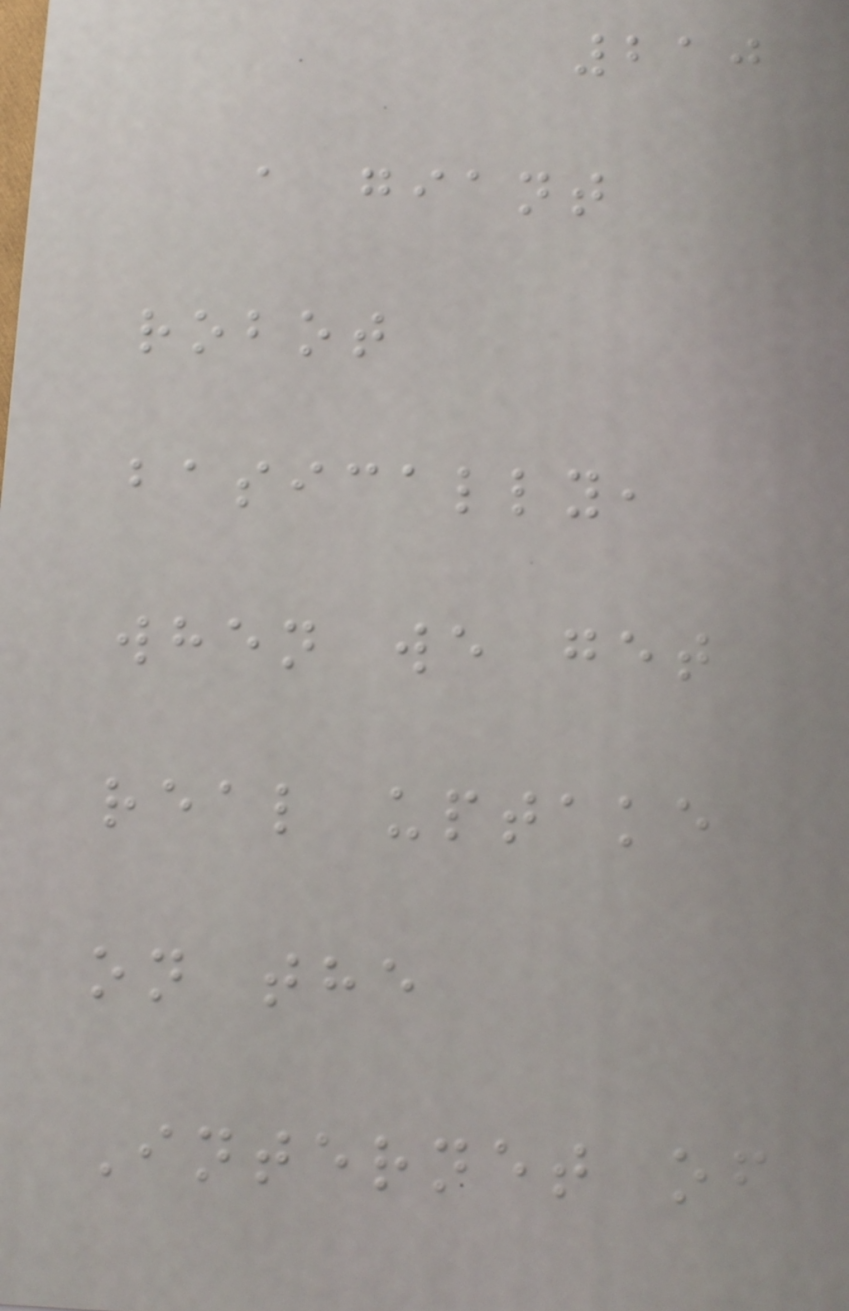210
a giant
robot
basically,
when we get
real uptake
on the
Internet of
